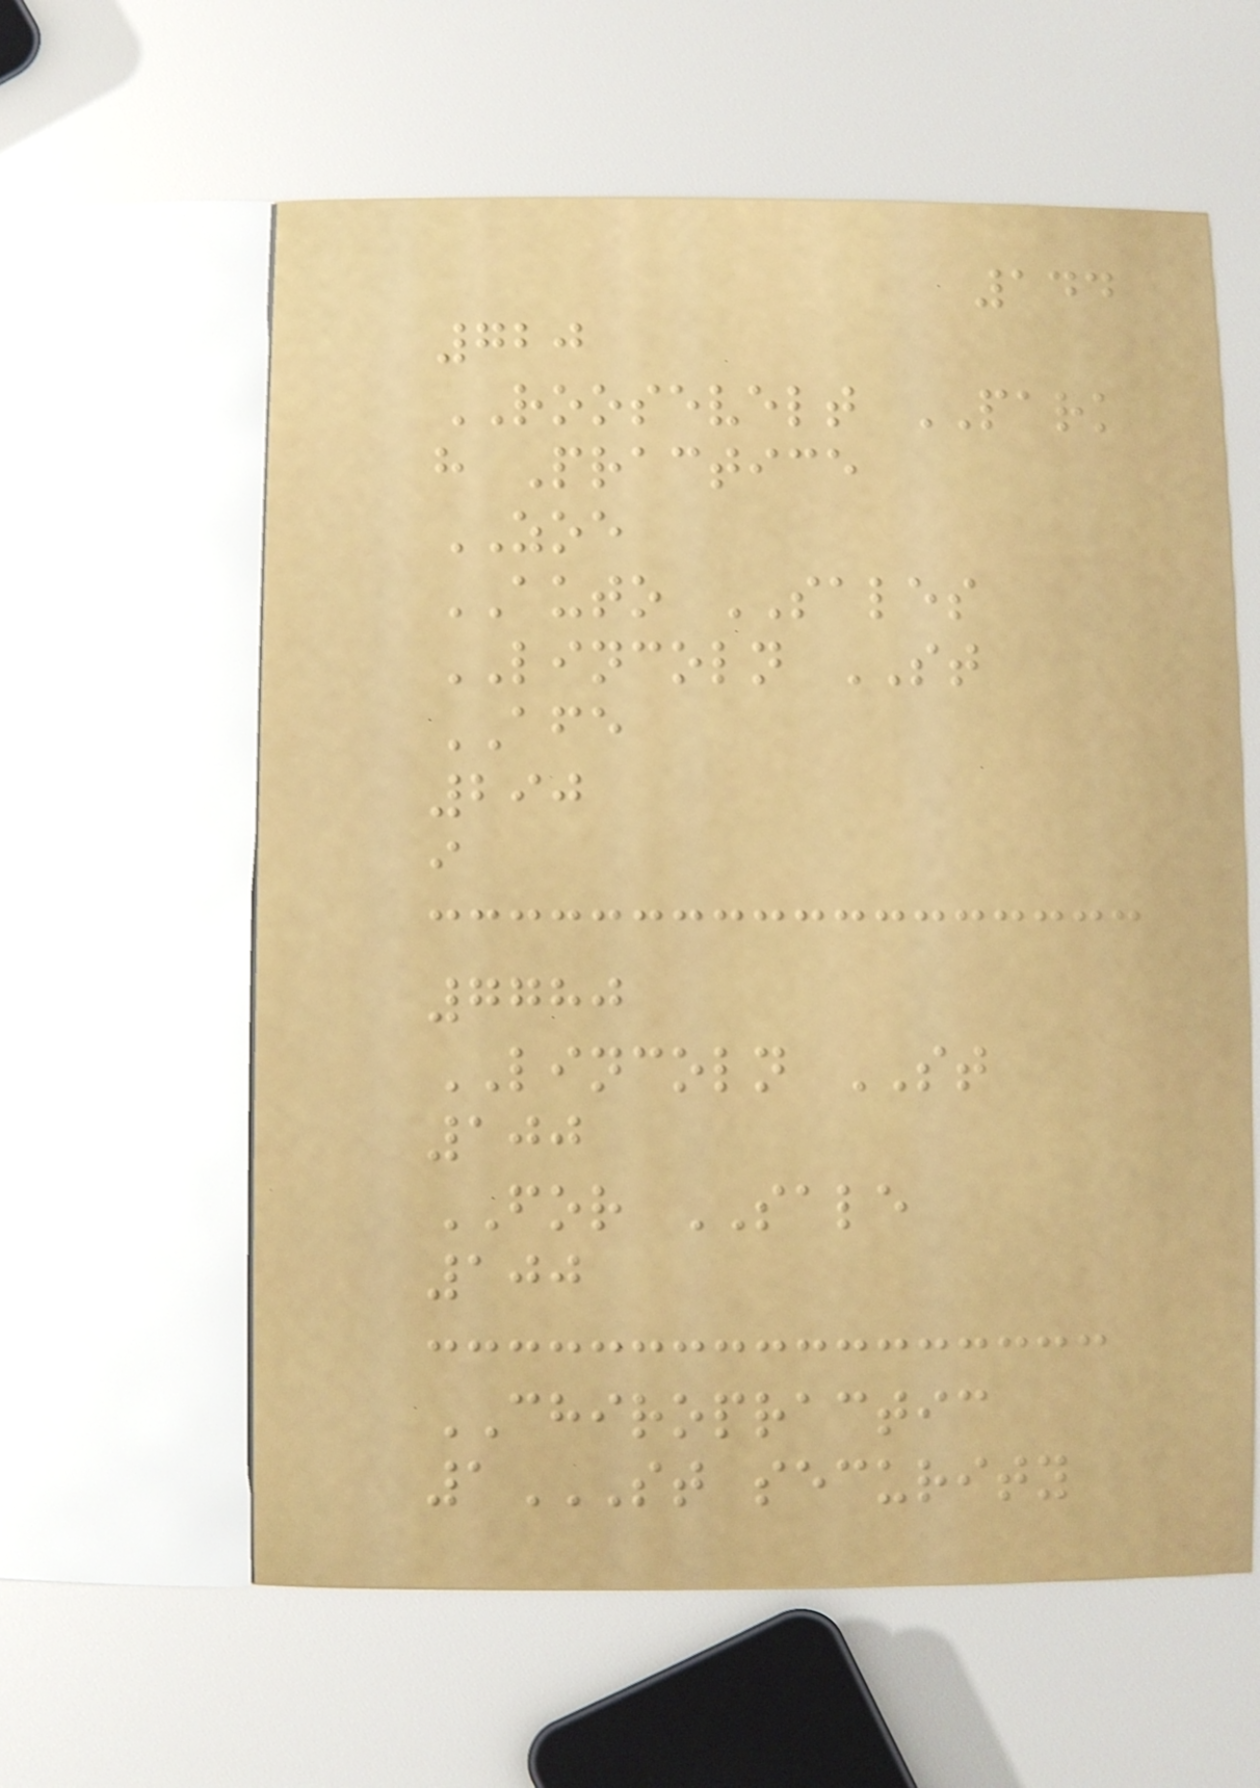144
720
ROOSEVELT PARK
h Practice
ZOE
AUTO SALES
LINCOLN ST
AFE
290
i
7780
LINCOLN ST
100
FOR SALE
100
CHIROPRACTIC
1ST SECURITY
